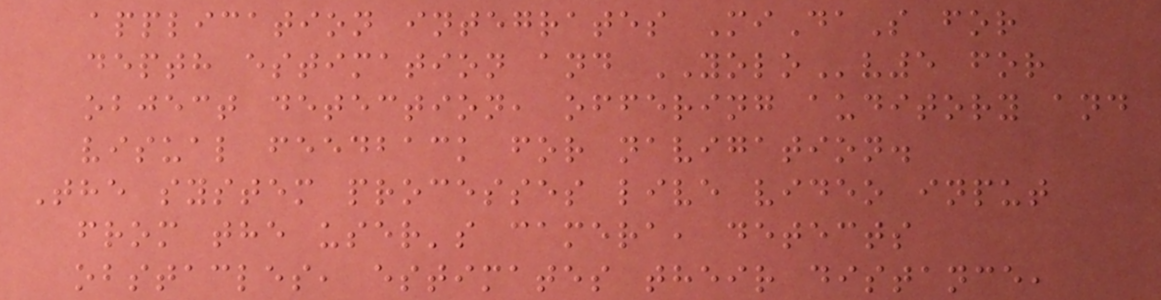application integrates MiDaS for
depth estimation and YOLOv5 for
object detection, offering auditory and
visual feedback for navigation.
The system processes live video input
from the user's camera, detects
obstacles, estimates their distance,
